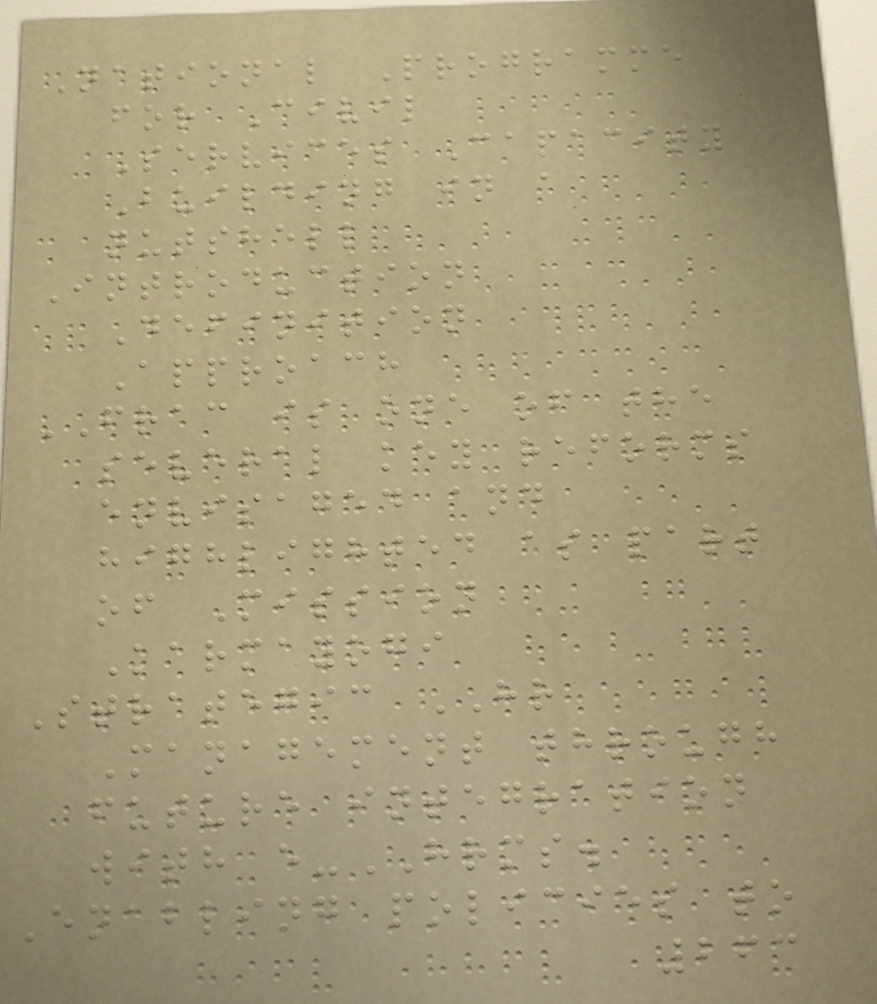National Programme
for Civil
Services Capacity
Building in a
nutshell
Introduction
Definition
Approach
FRAC is one of the
several key reforms
envisaged and
highlighted as part
of Mission
Karmayogi
Strategic HR
Management through
future integration
with e-HRMS.
Enabling policies to
263
